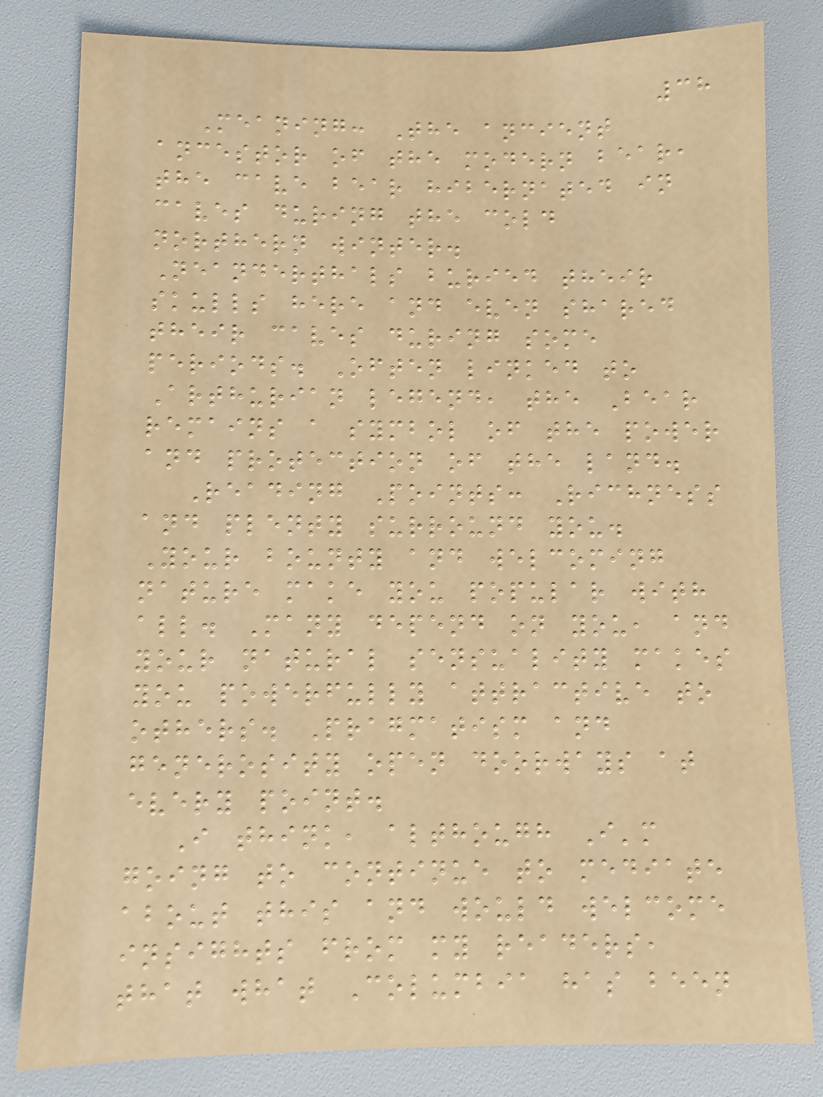38
Meaning: The ancient
ancestor of the modern bear,
the cave bear hibernated in
caves during the cold
northern winter.
Neanderthals buried their
skulls here and even shared
their caves during some
periods. Often linked to
Arthurian legend, the Bear
remains a symbol of the power
and protection of the land.
Reading Points: Richness
and plenty surround you.
Your bounty and welcoming
nature make you popular with
all. Many depend on you, and
your natural sensuality makes
you powerfully attractive to
others. Pragmatism and
generosity open doorways at
every point.
I think, although I'm
going to continue to mediate
about this and would welcome
insights from my readers,
that what Columbia has been
